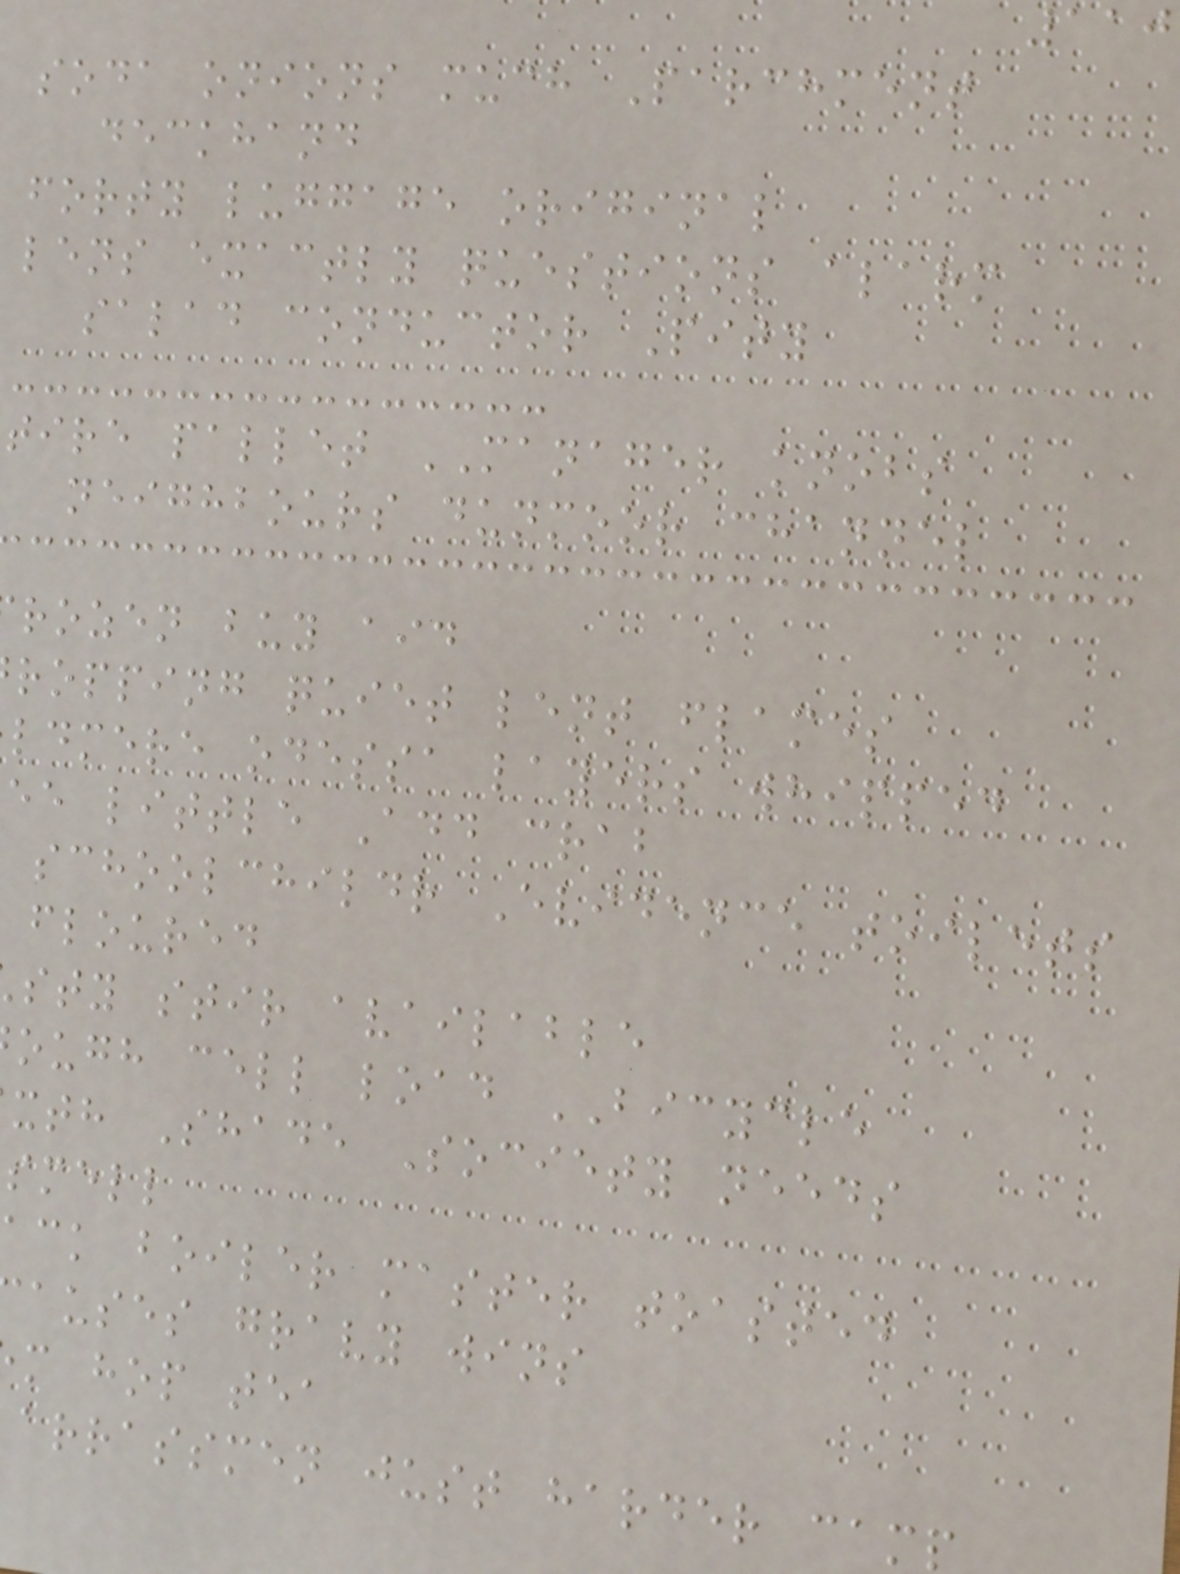110
soda onions much Parchment
deckhand
forty luggage original
lens exactly questions alarm
salad conductor Pity
tire pallet MANAGER knobs
neighbours dunmoor channel
rozen buy aid
ropping quiet lent flames
ldmere odessa layers whipped
ee little Add crab
schoolchildr Evidence toilets
floured
sty stir available
ough cell load BICYCLE
xth Shade Society needs
smell
ack boiler master toasted
auses gravy wins
m hop tea
arrassmen just harder cam
